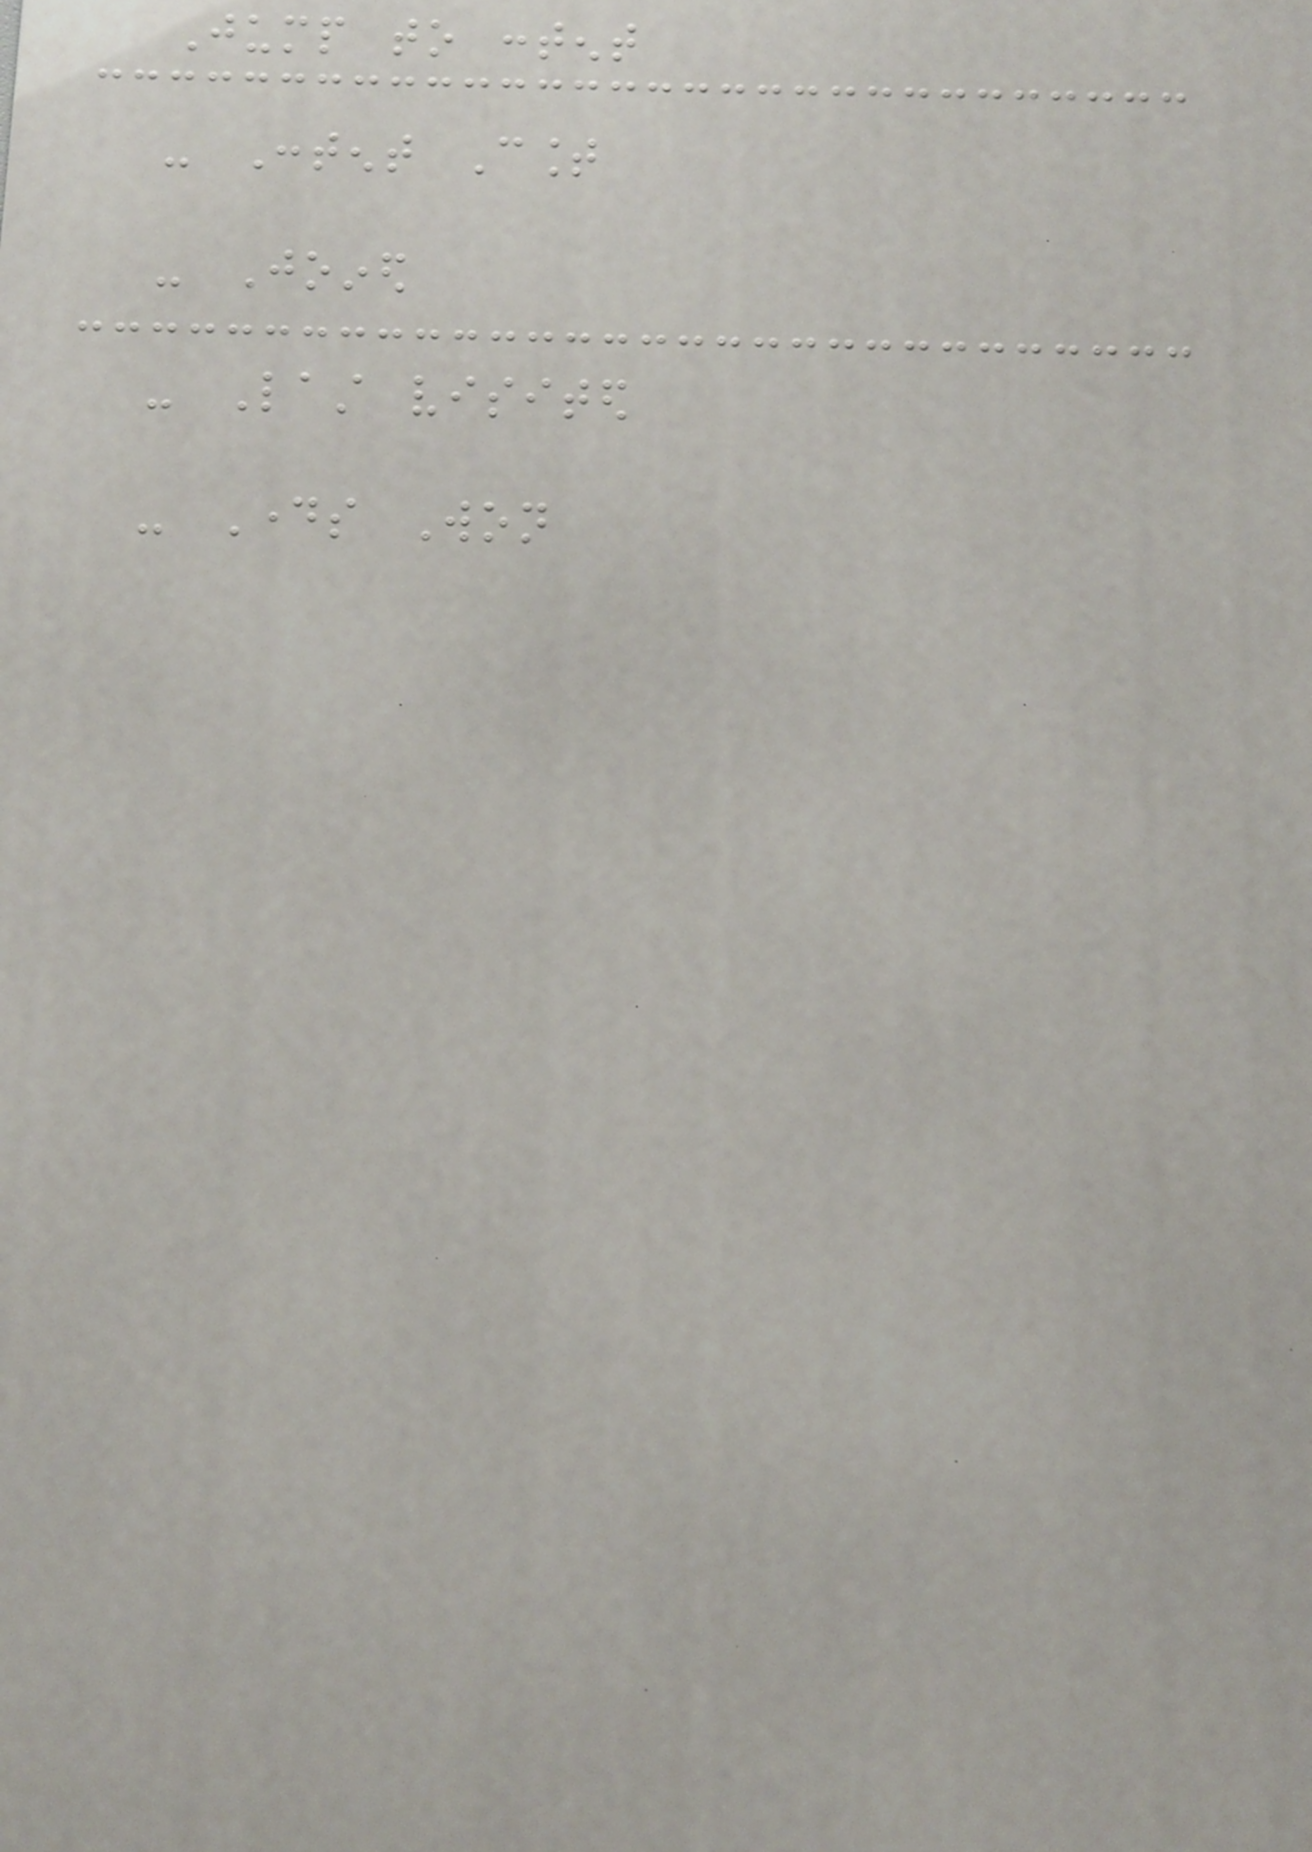Jump to content
- Content Count
- Joined
- Last visited
- Days Won
